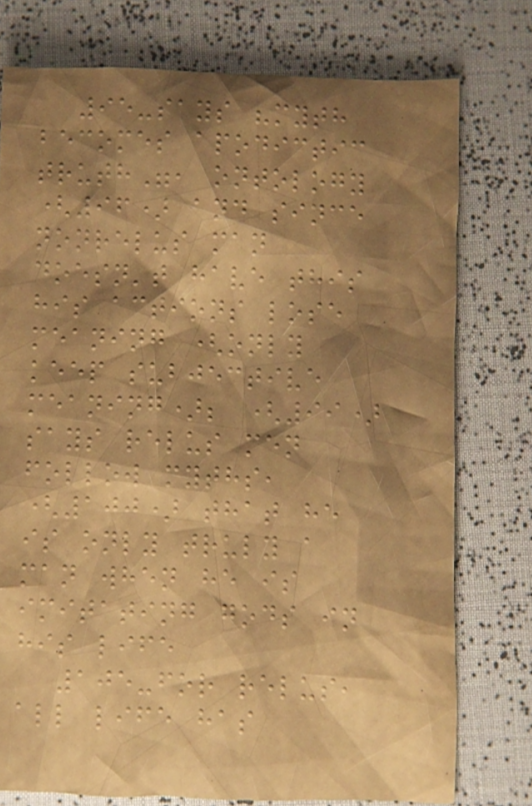95-says "myth
becomes apodictic
truth", ontology
(96) and since
nonrelus man
doesn't have this
his actions lose
meaning (only
keep subjective
meaning); (99)
says relus men
follow myths,
(100) that he
is only truly a
man when he is
imitating gods in
his life
105-for relus,
all life has
